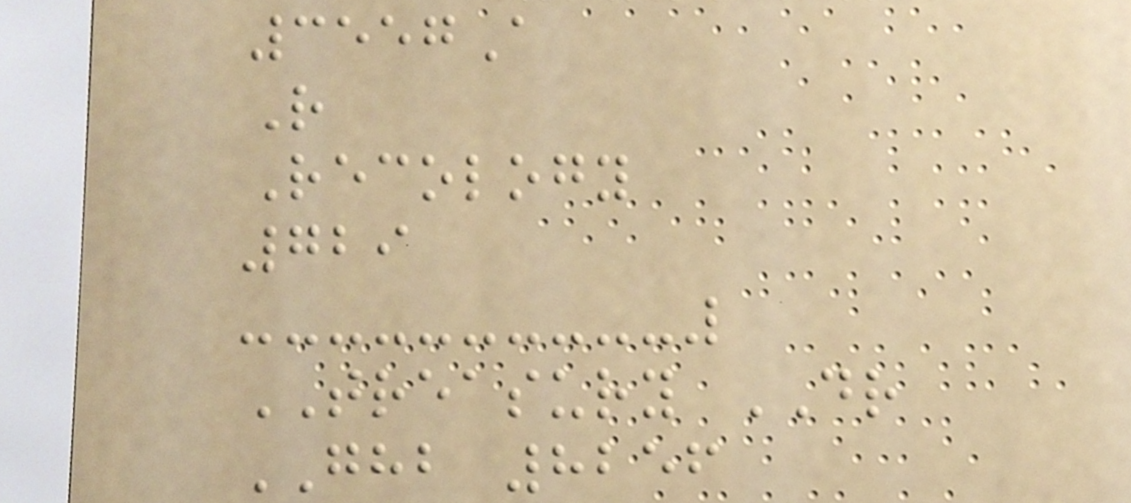3557A
R
Recology
729
TREASURY DR
GHB 8256
